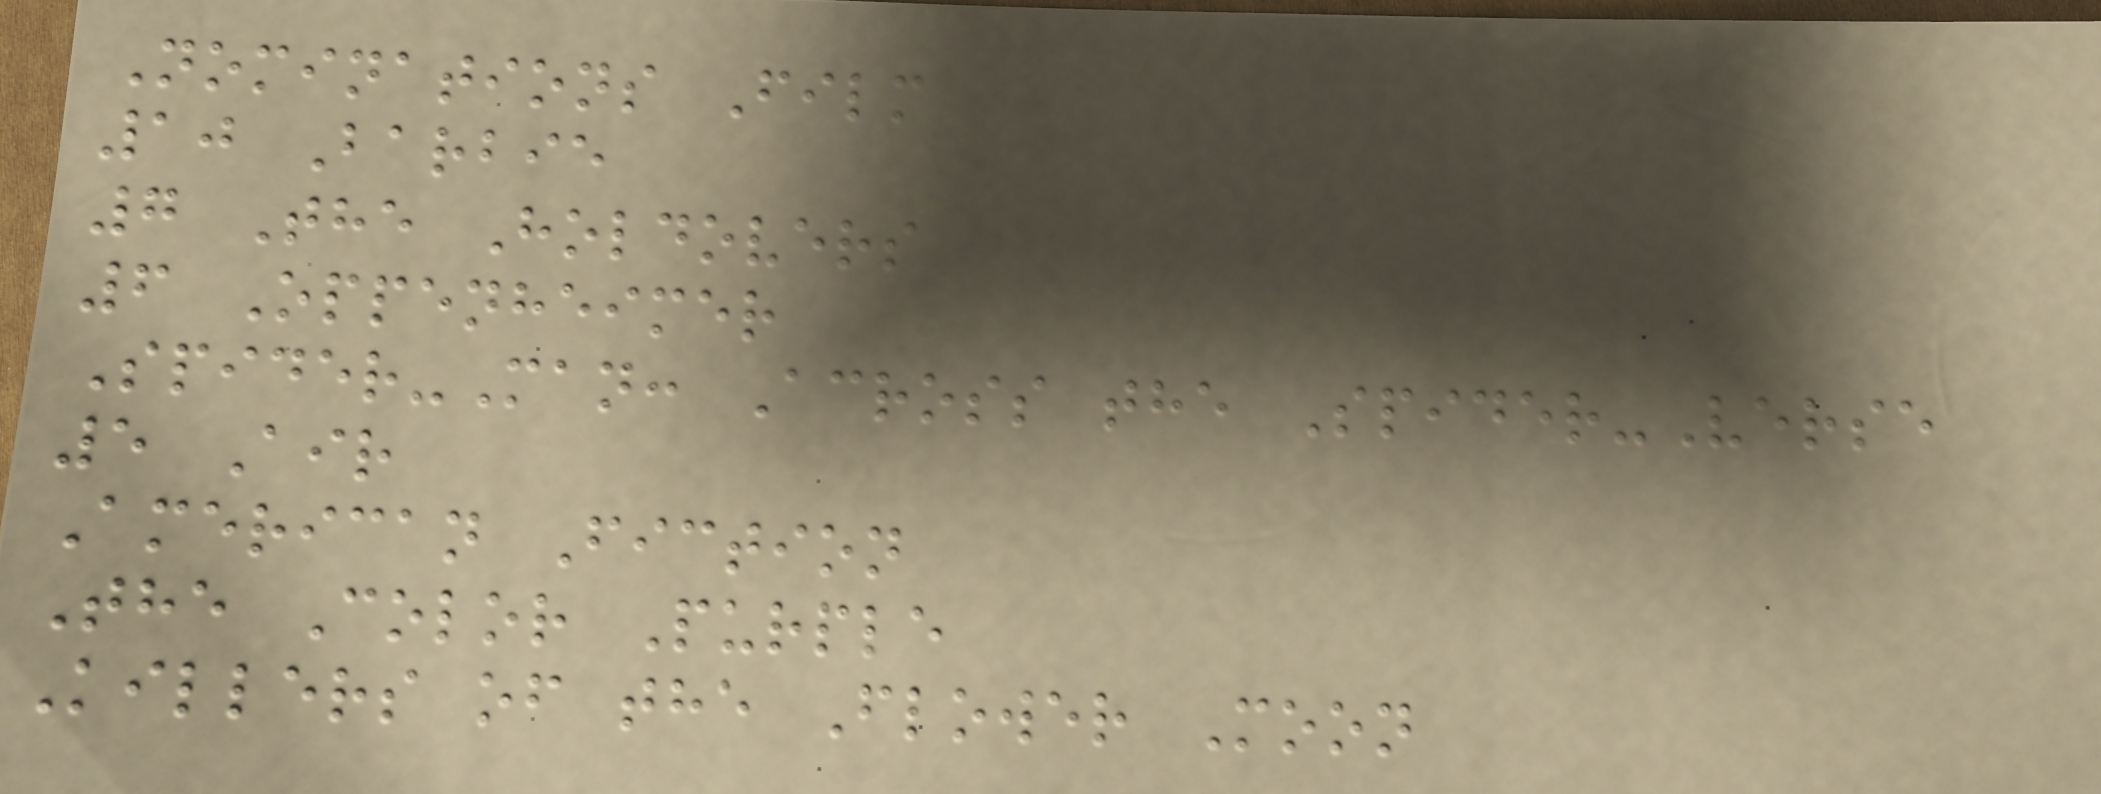Nominations Film
10 Barbie
7 The Holdovers
6 Oppenheimer
Spider-Man: Across the Spider-Verse
5 Air
American Fiction
The Color Purple
Killers of the Flower Moon
